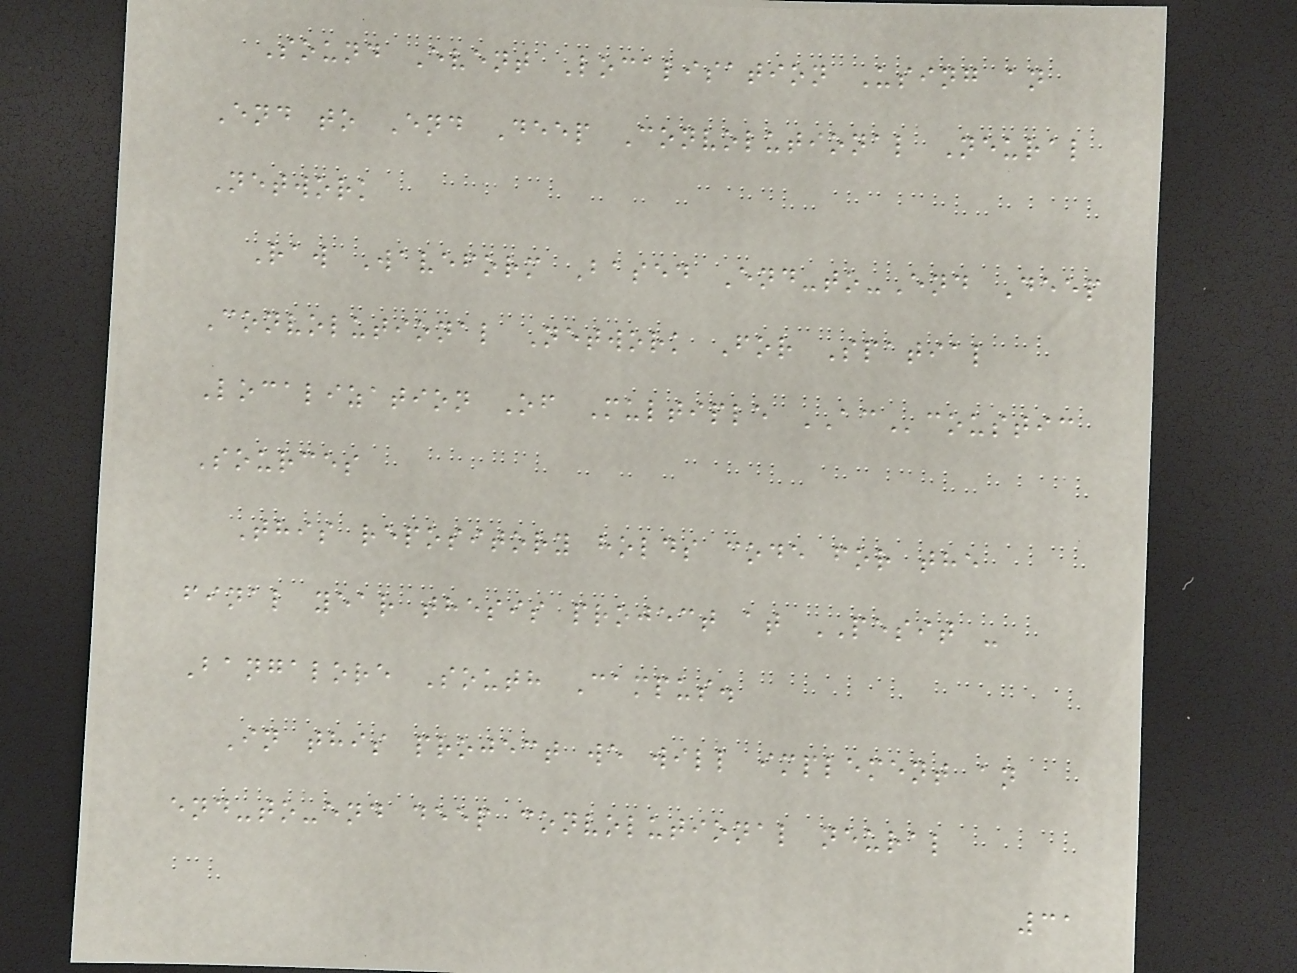Sound Event Localisation Using an
End to End Deep Convolutional Neural
Network
Raw Waveform Based End-to-End Deep
Convolutional Network For Spatial
Localization Of Multiple ACcoustic
Sources
This repository holds code for the
final year thesis project at PESIT -
Bangalore South Campus.
In this project we will implement an
end-to-end deep convolutional neural
31
